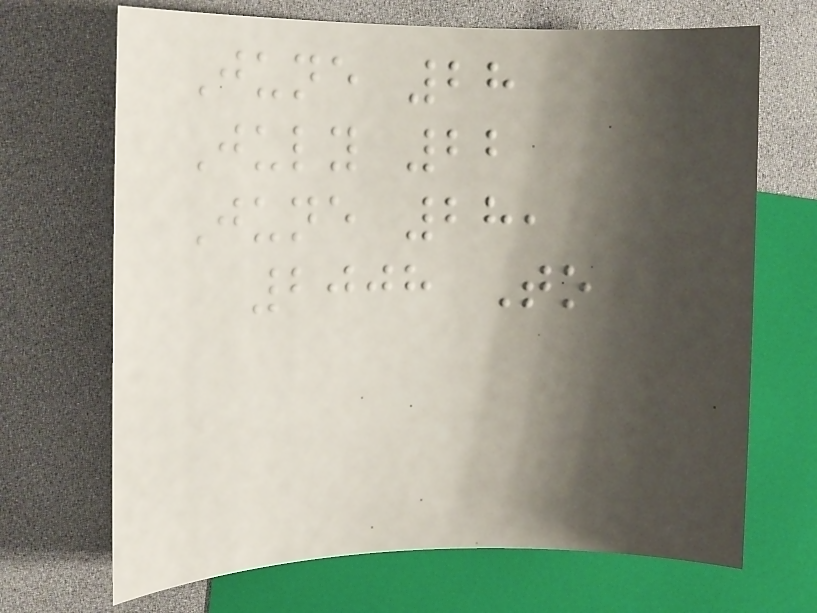June 28
July 22
June 28,
2008 To
